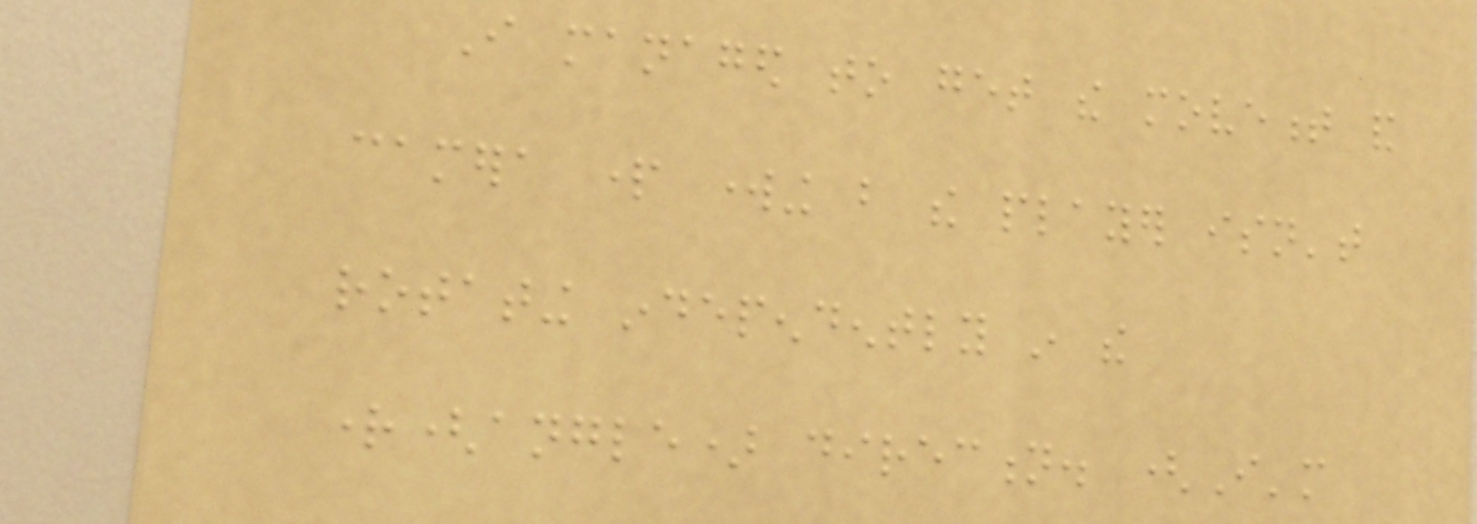I managed to get the movement and
camera part working but the player isn't
rotating independently in the
right(angle) direction. (I'm
